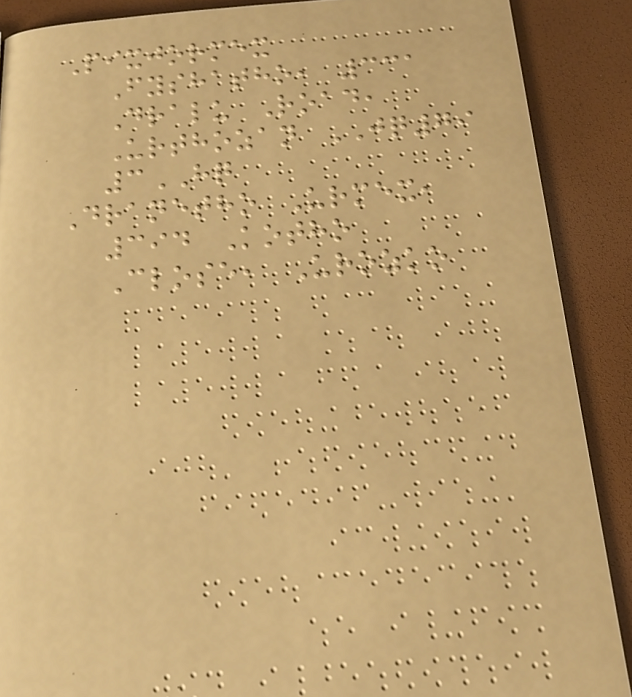Pixjormex
Fyshatho, 331
Dralu Road,
Urthozan JQ79
3HQ
Dranetho Urmex,
394 Kotho
Close, Urozko
